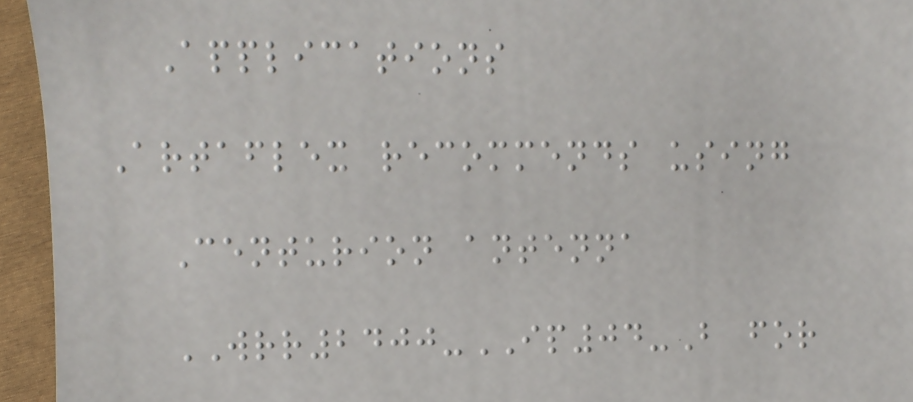Applications
Artaflex recommends using
Centurion antenna
WRR2400-IP04-B for
